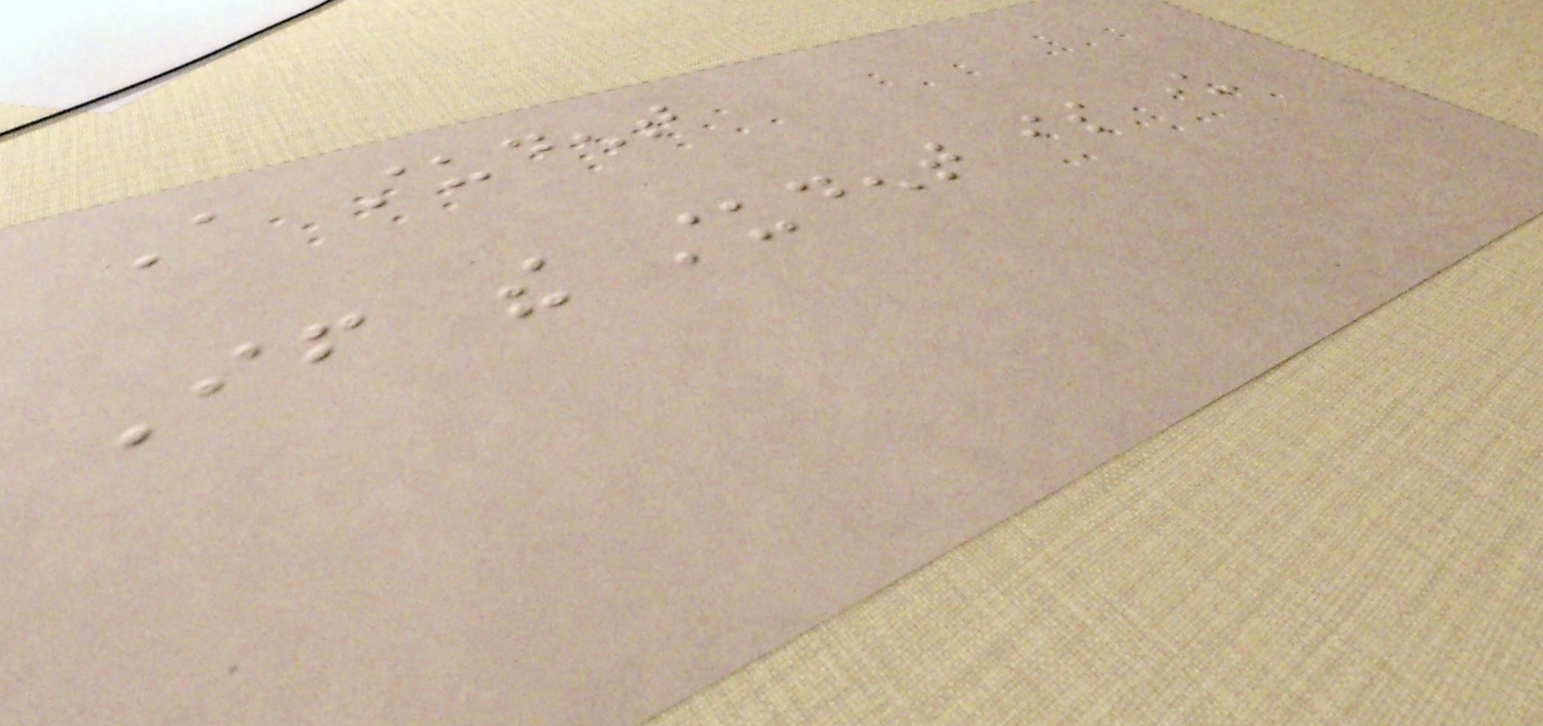A student
If the student is under
